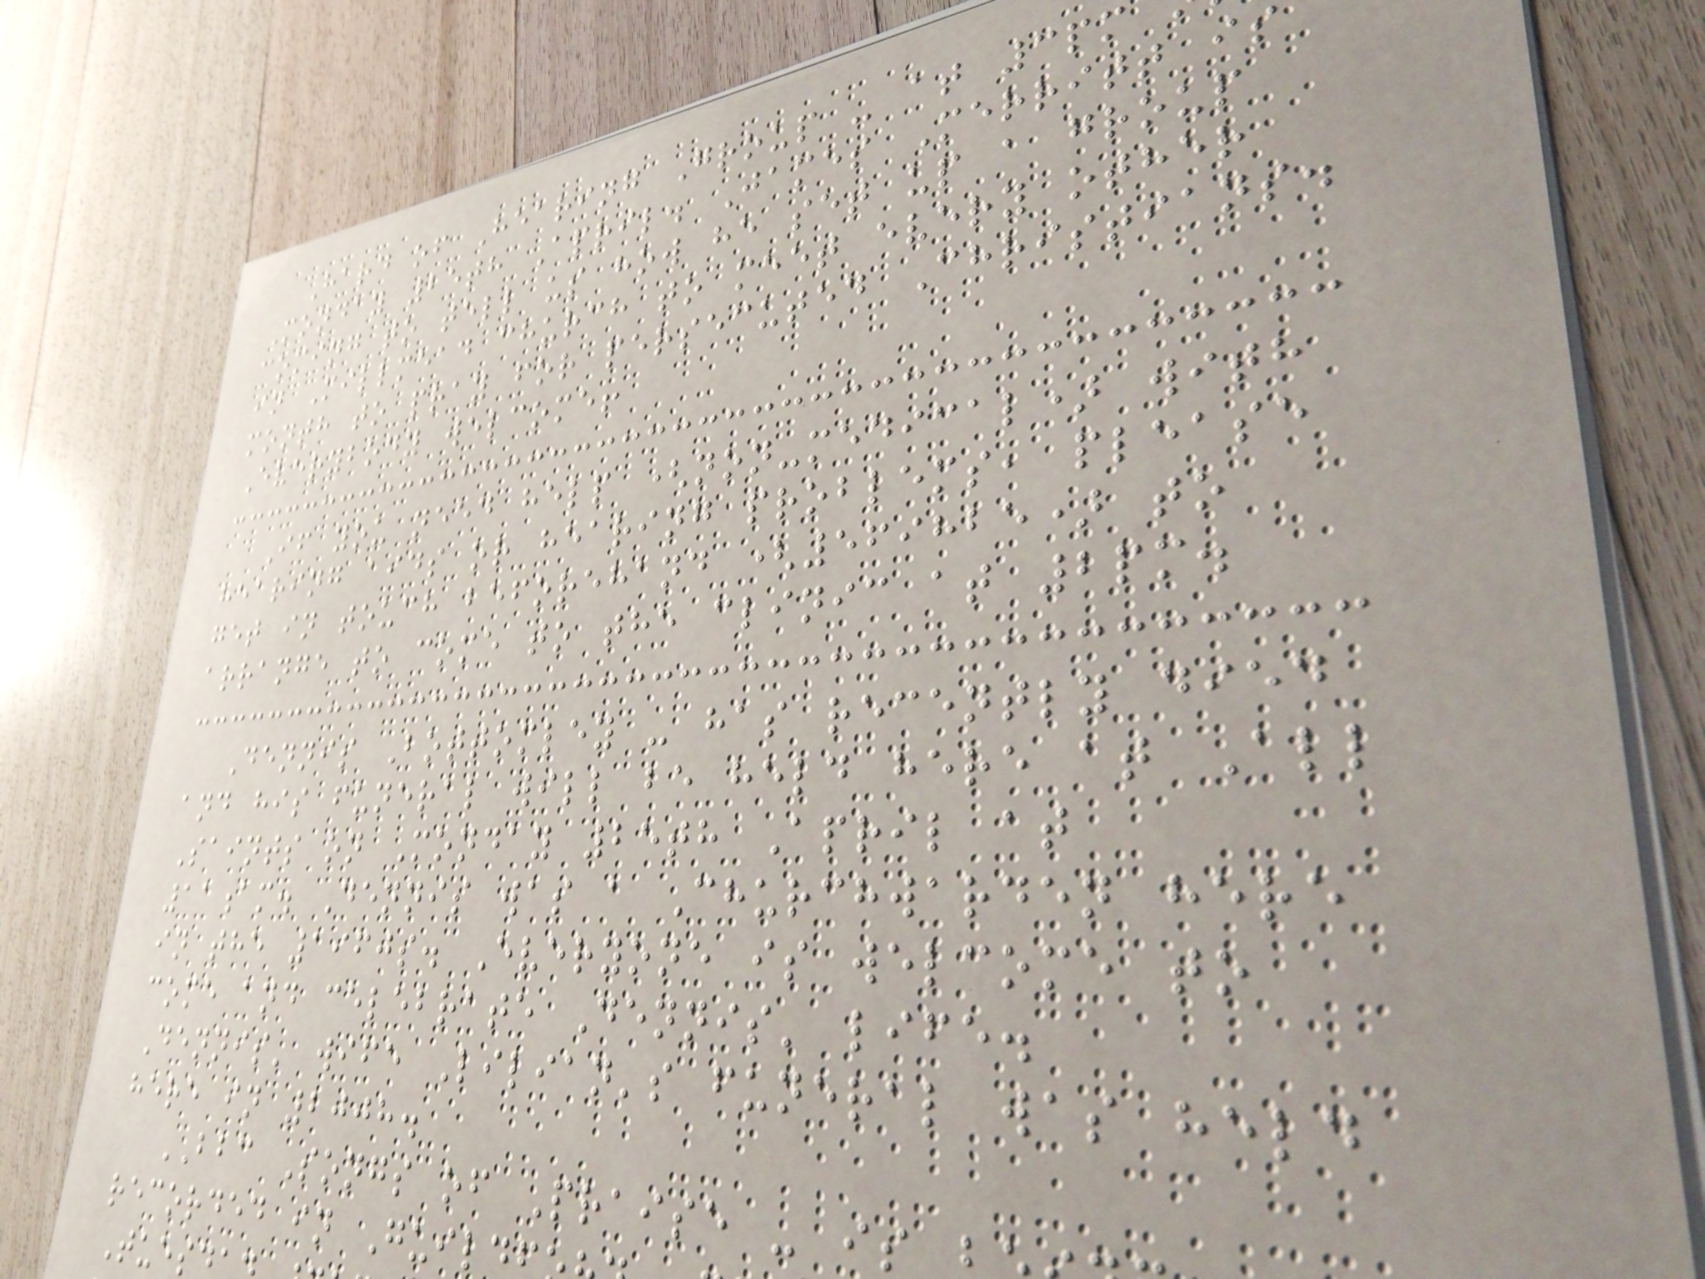Hard of Hearing Group - at 3pm
Monday 25th April. James Merritt is
coming to tell us how he set up a group
in Millmead church to meet every other
month to pray for persecuted Christians.
Everybody welcome!
If you need help (non-medical) with
hearing aids or hearing problems, please
get in touch beforehand (569825) to
arrange to come to the clinic at 2pm.
Dennis Bottomley - has recently died
and his funeral will be held here at All
Saints on Monday 25th April at
11am. Dennis was a Churchwarden here
in the 1960s. Everyone is welcome to
come and celebrate Dennis' life.
Dennis' wife Lilian's funeral was held
here in 2008.
BBC Songs of Praise - is
recorded in Guild
